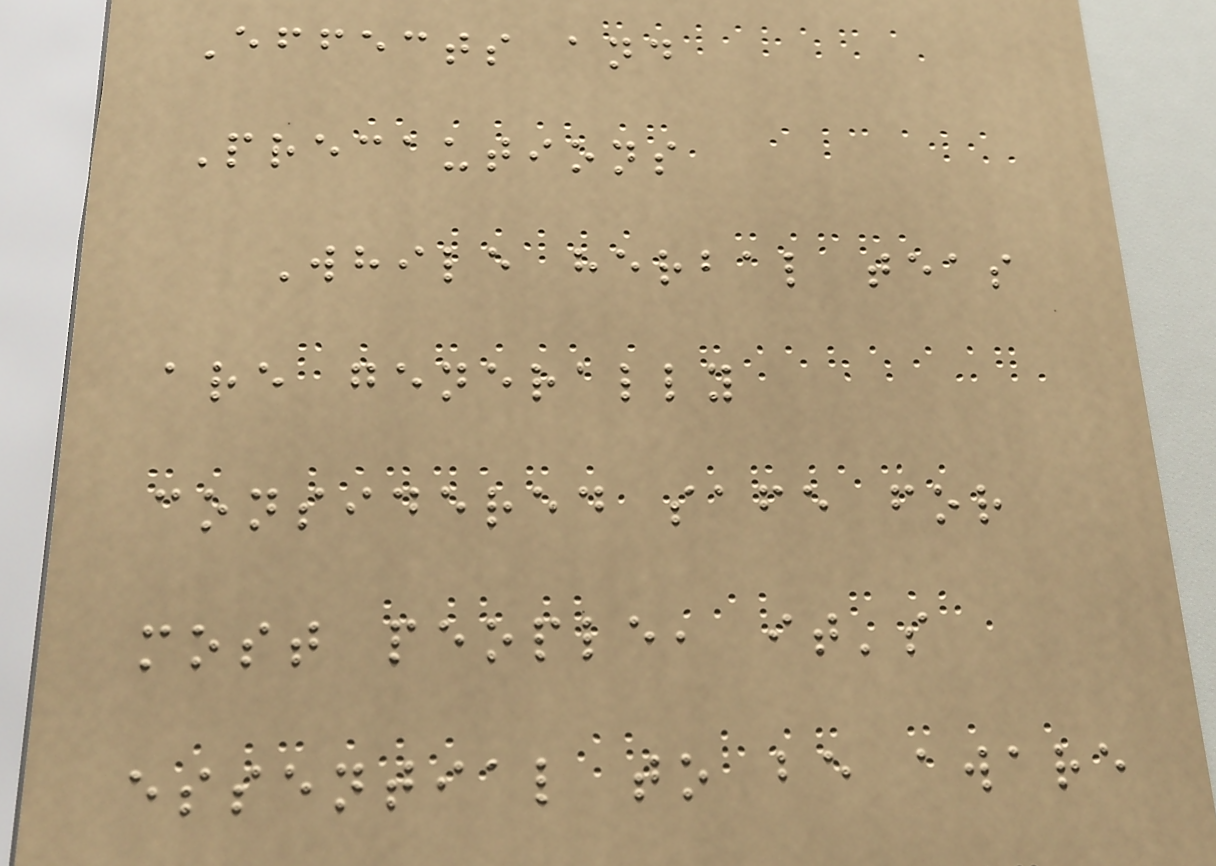Effects and
Precautions
While herbal teas
are generally
considered safe for
most people, it's
essential to be aware
